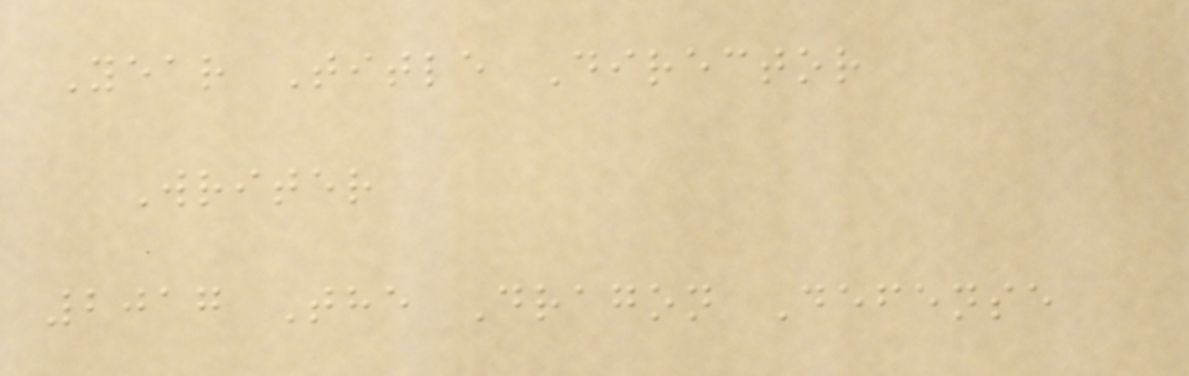Year Title Director
Writer
2017 The Dragon Defense
